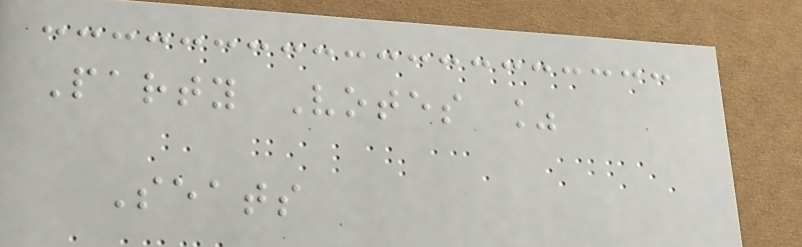Party Votes %
Seats
